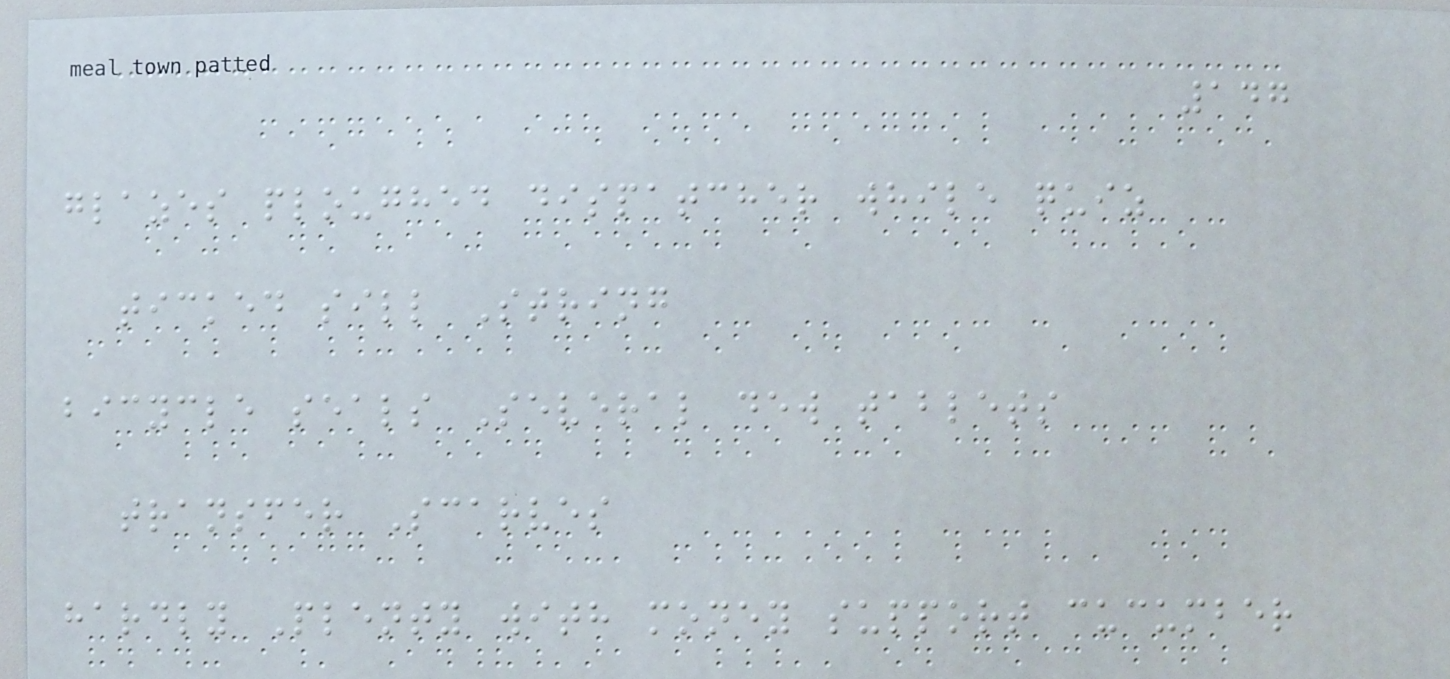147
glazes ploughed dispatcher while quiz
ticked sill String
bicycle seals Several dew tablets
transfer Scarves
hardly Plenty with money support cucumber
